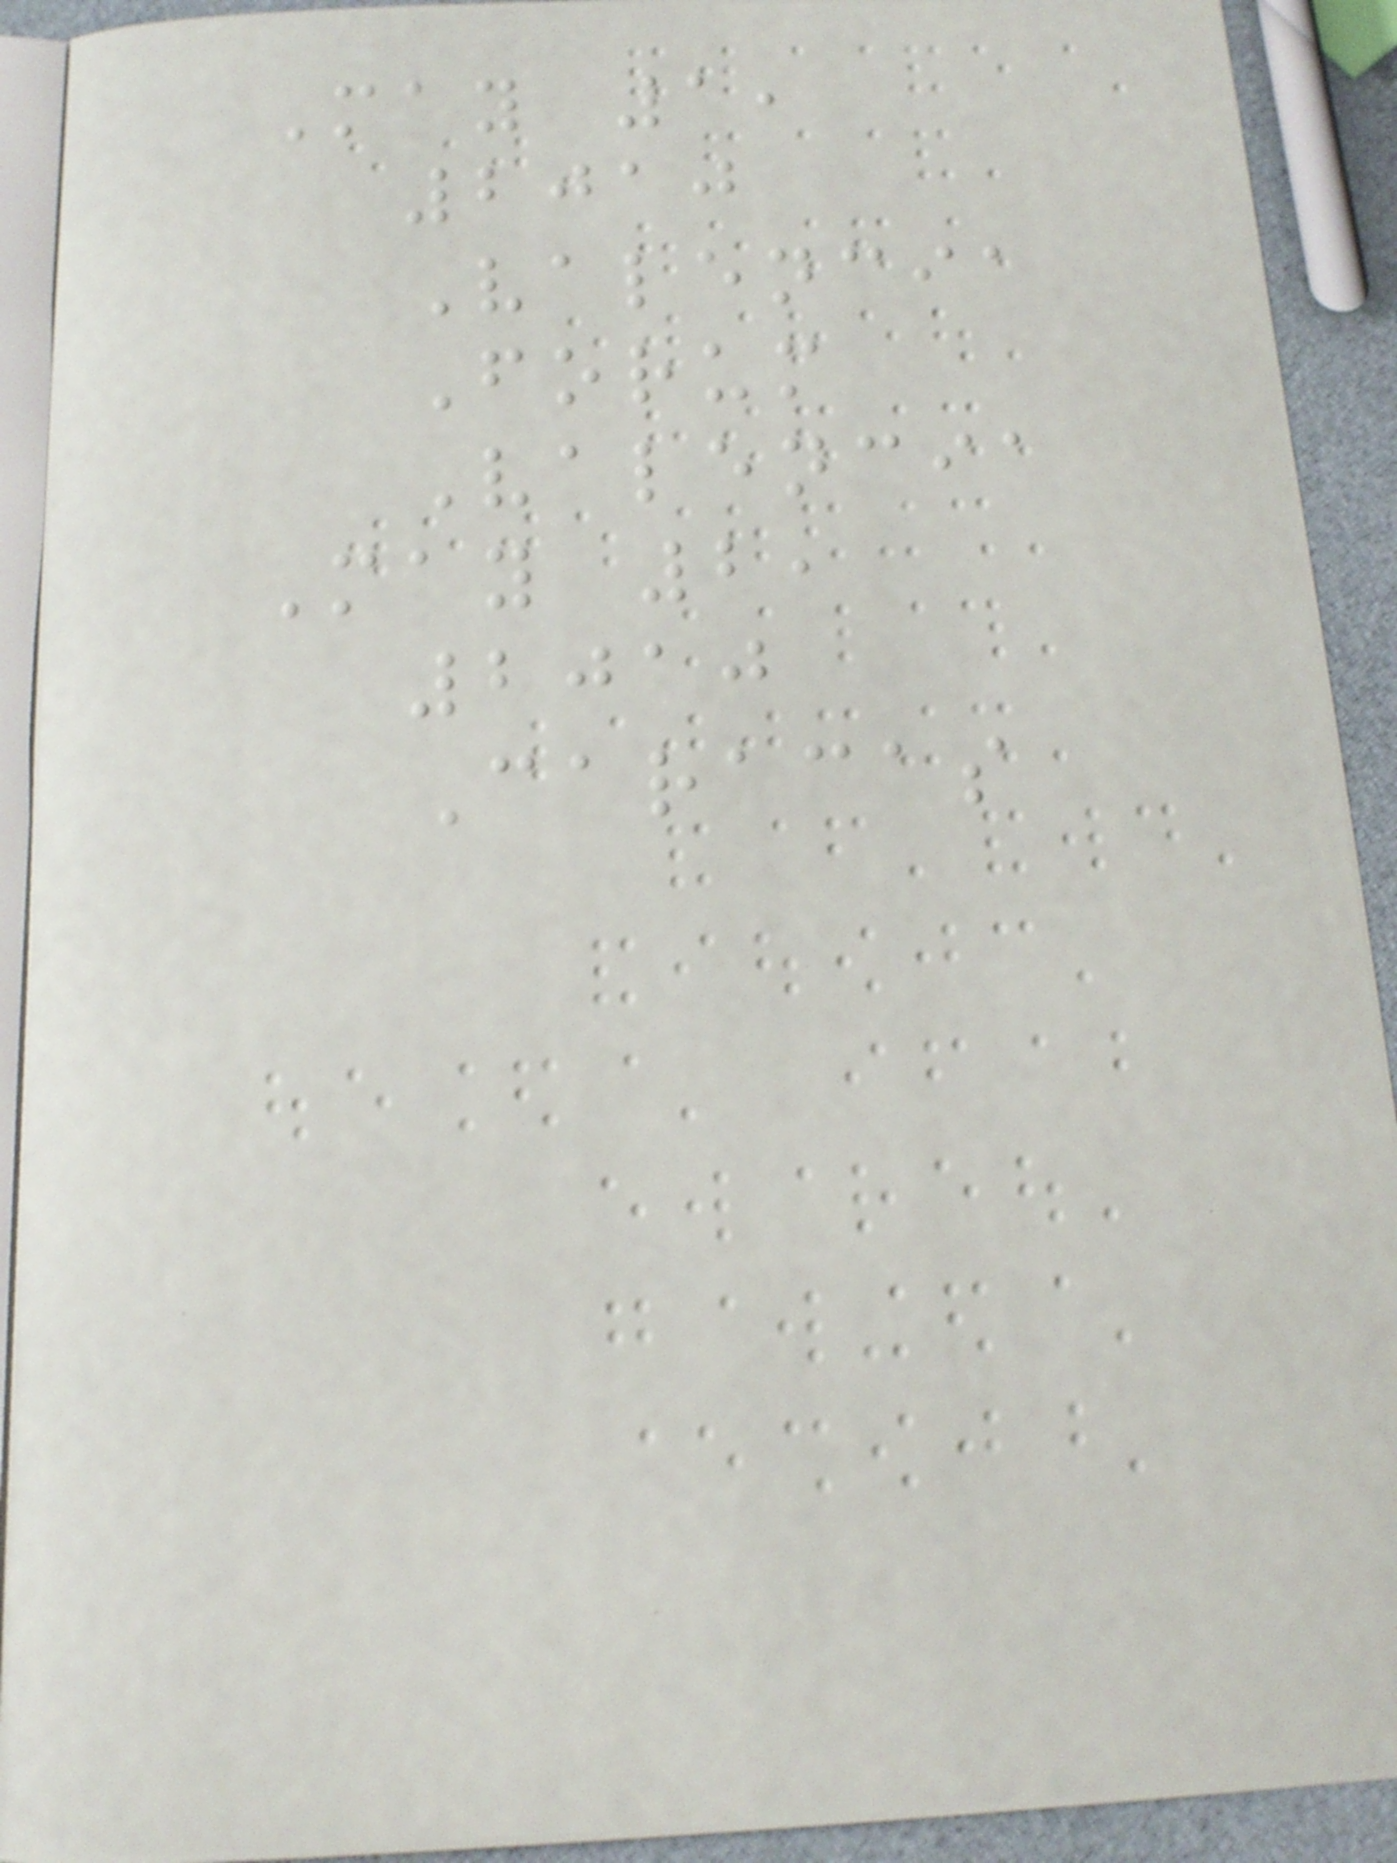May 1,
2010
Valencia
Forum
Valencia
May 2,
2010
Caracas
